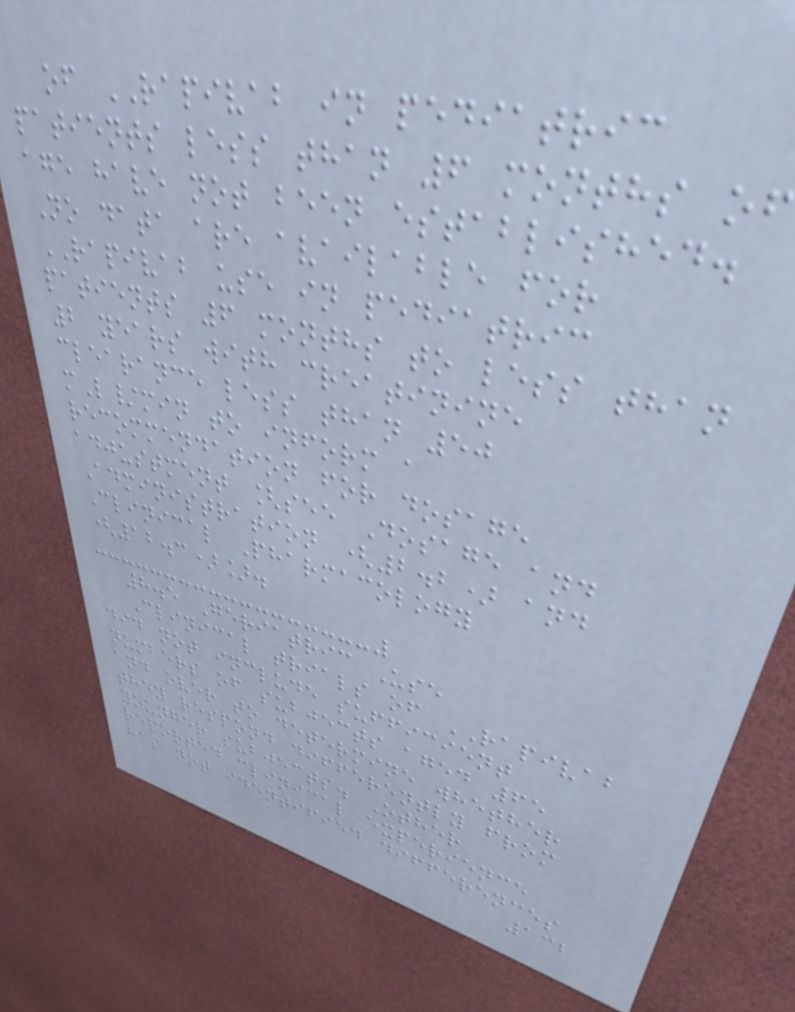of RAPIVAB in pediatric
patients less than 6 months of
age have not been established.
No data are available for
RAPIVAB use in pediatric
patients 6 months to less than
2 years with creatinine
clearance less than 50
mL/min to inform a
recommendation for dosage
adjustment [see Dosage and
Administration (2.2) and
Clinical Pharmacology
(12.3)].
8.5 Geriatric Use
Clinical trials of RAPIVAB
did not include sufficient
numbers of subjects aged 65
and over to determine whether
they respond differently from
younger subjects. Other
reported clinical experience
has not identified differences
132
